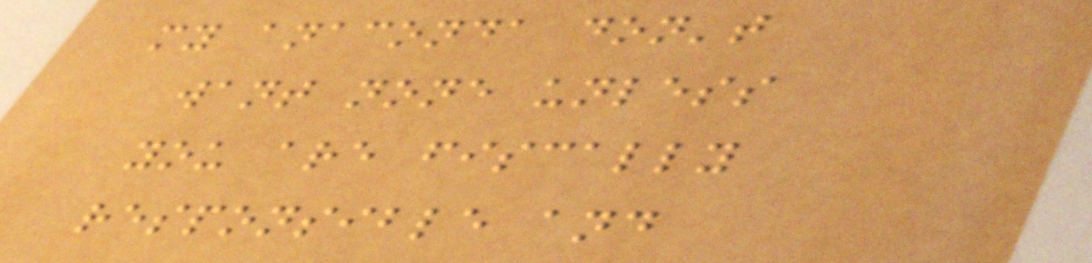my anaconda don't
want none unless
you are fiscally
responsible and
